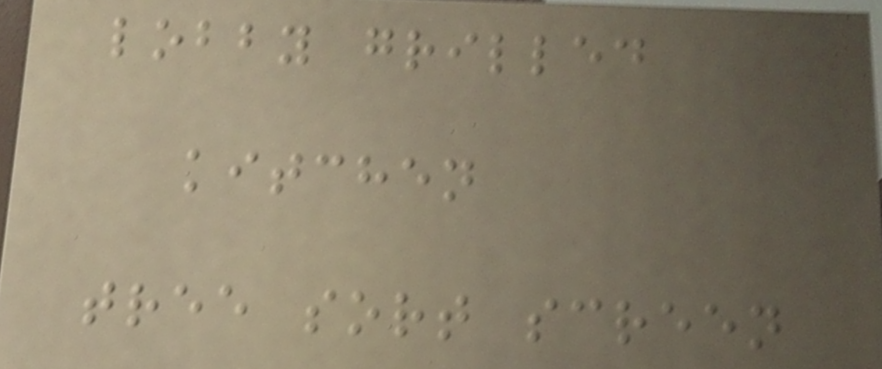lobby grilled
kitchen
tree sort screen
